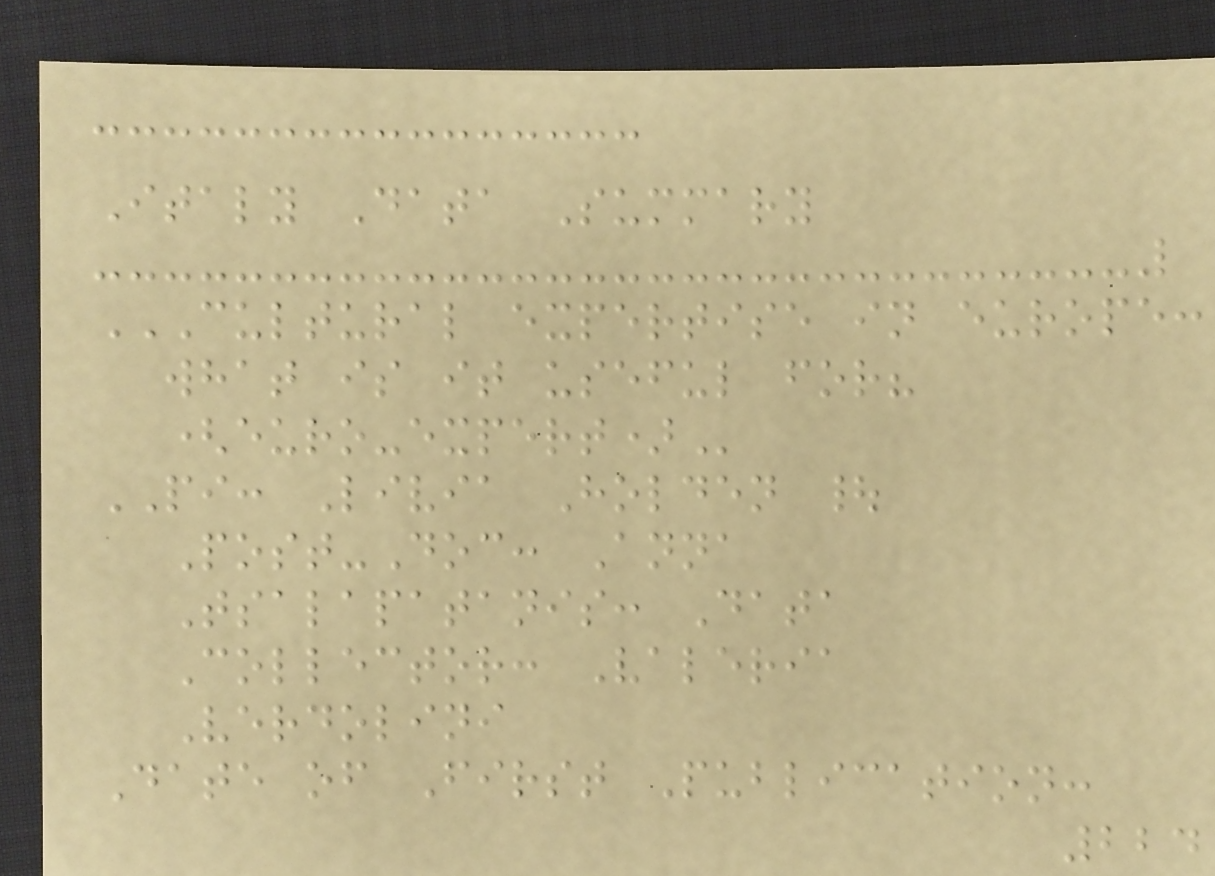Italy Data Summary
CULTURAL EXPERTISE IN EUROPE:
WHAT IS IT USEFUL FOR?
(EURO-EXPERT)
PI: Livia Holden |
Post-Doc: Anna
Tsalapatanis: Data
Collector: Valeria
Verdolini
Date of First Publication:
224
